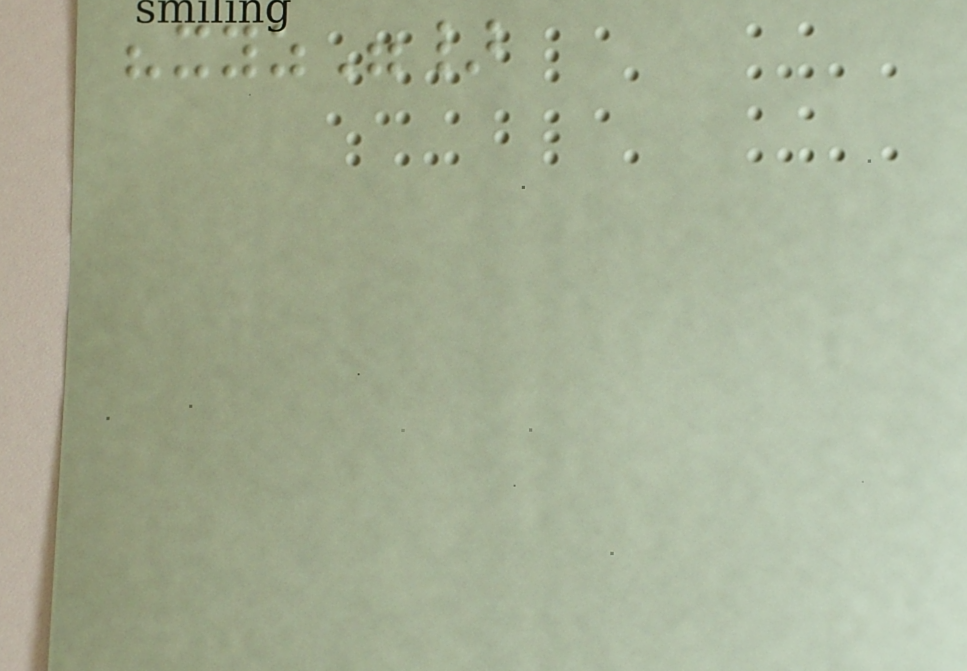"xyz"}
